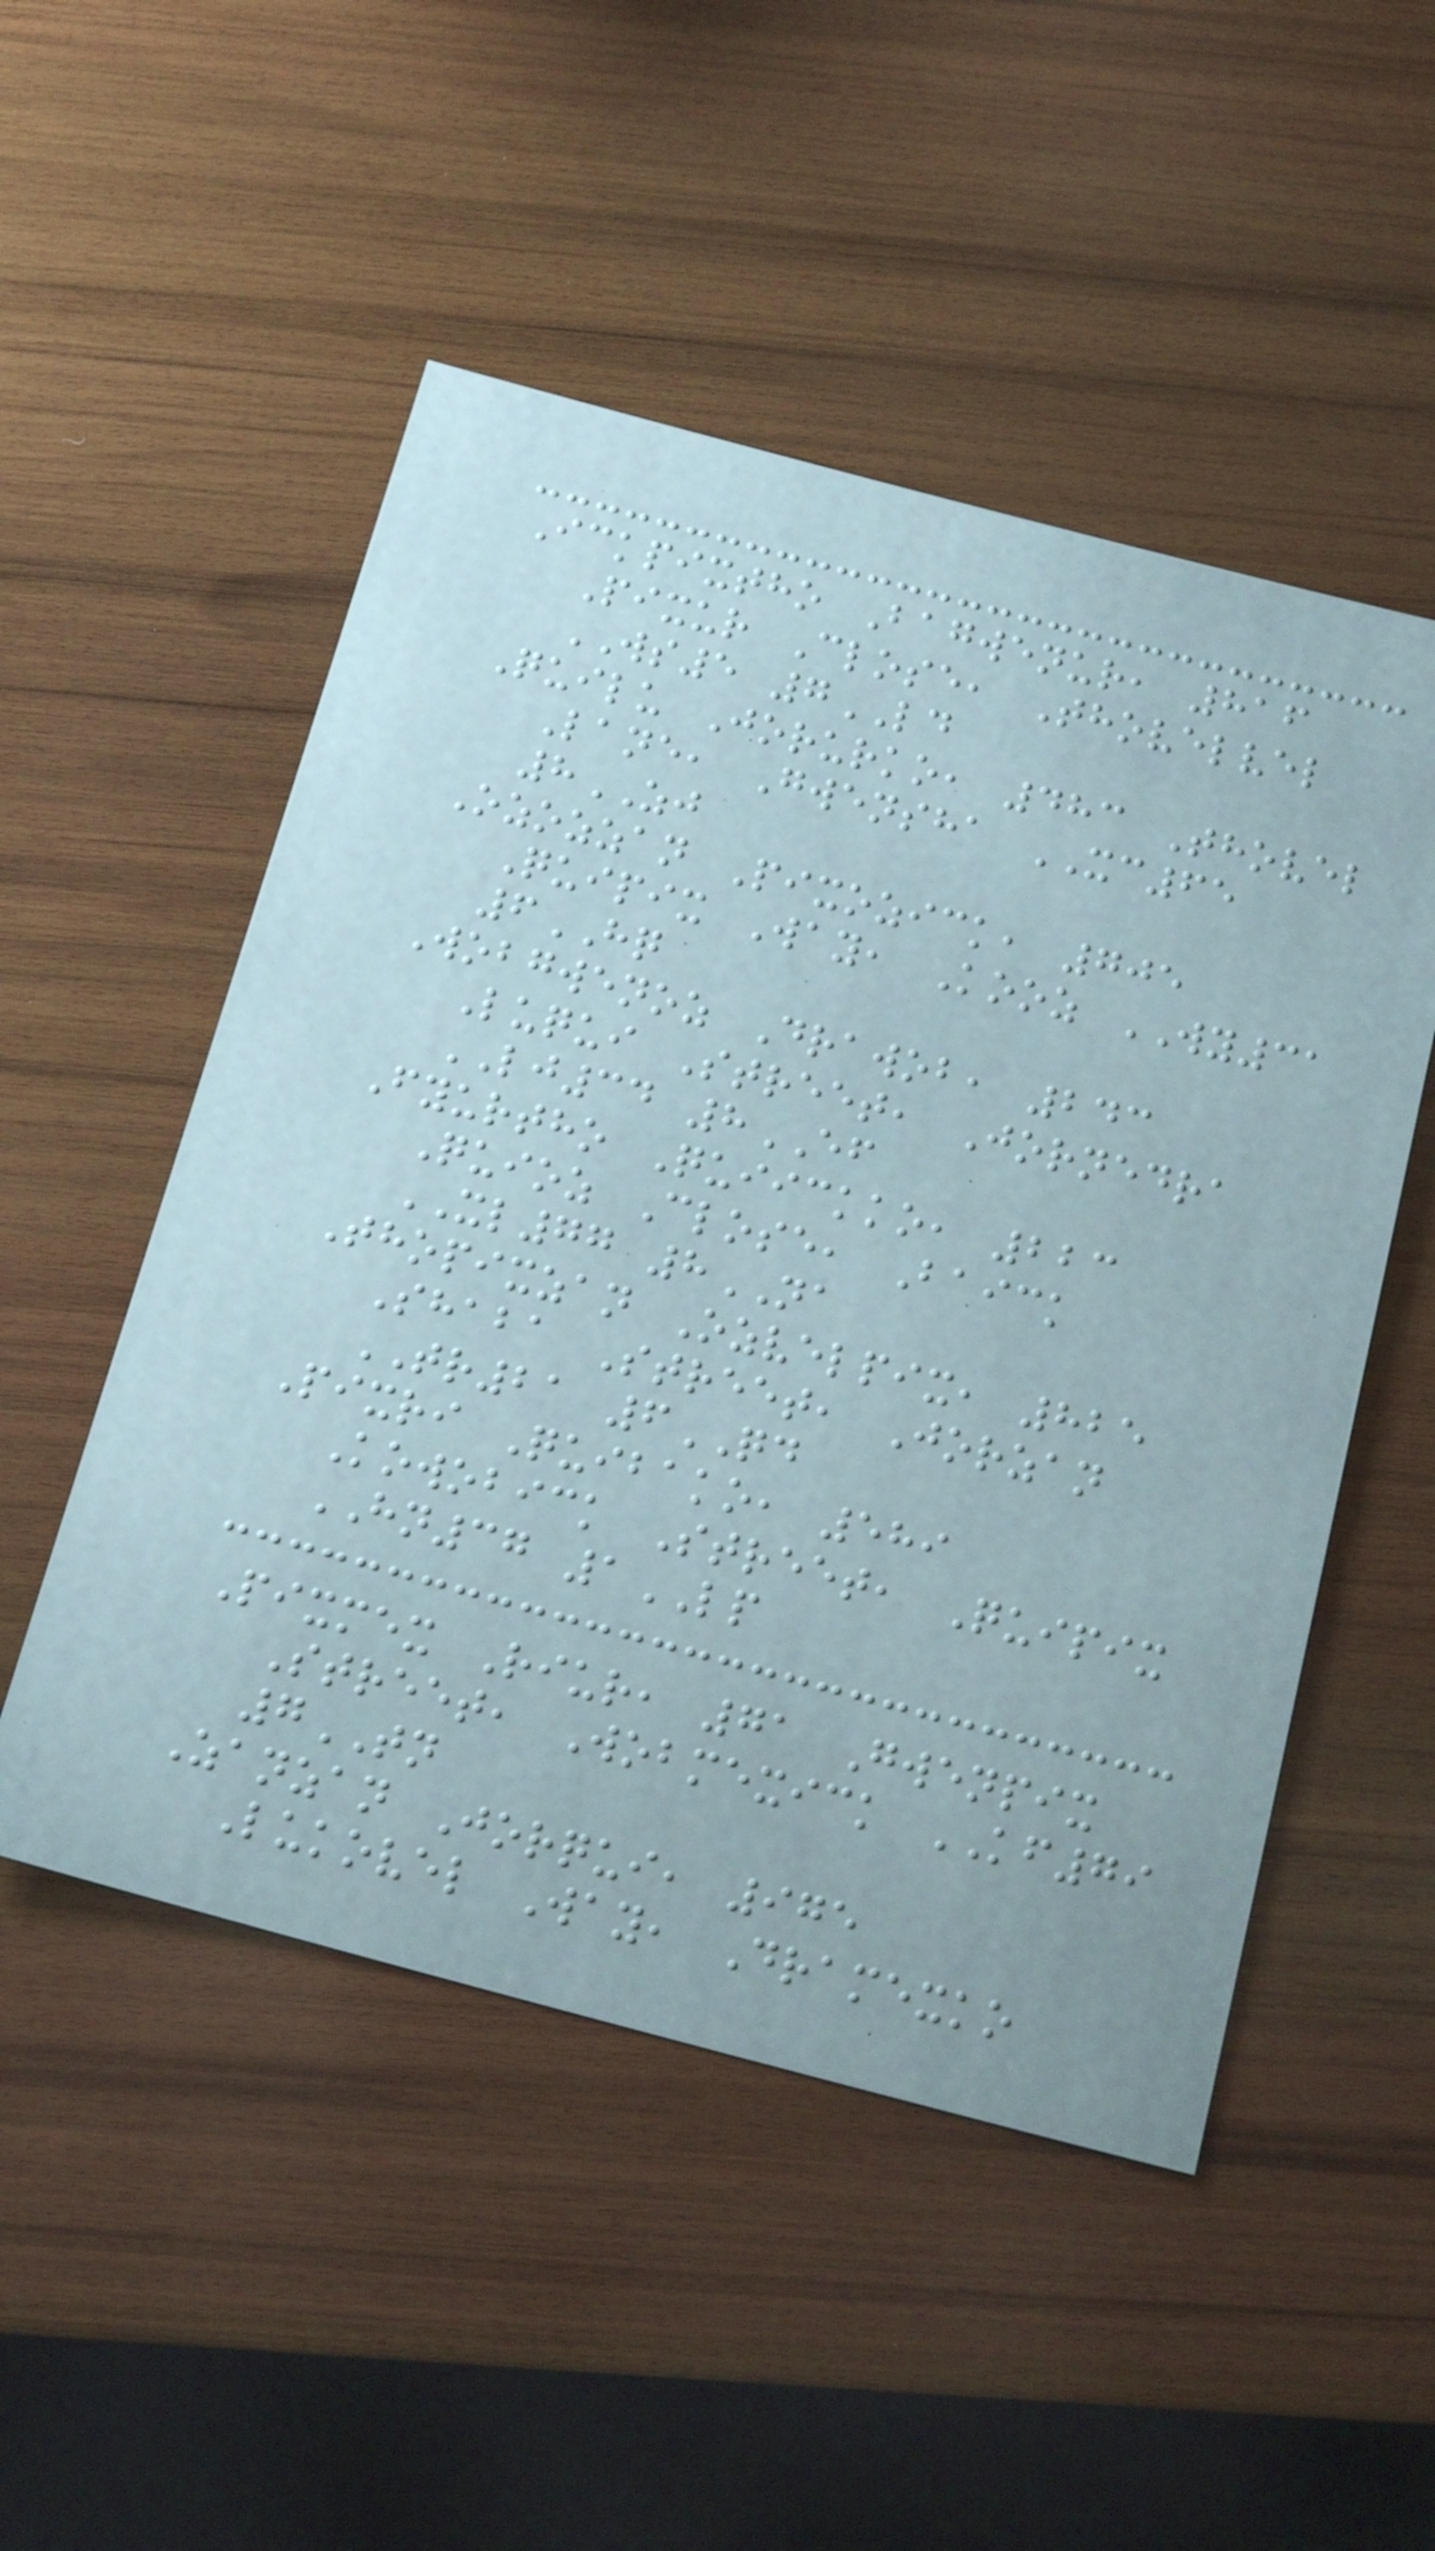Ickpixtho Bagwenur, 816
Pixur Close, Thovelvel
WS5 7LD
Quilu Jorurko, 483 Thovel
Lane, Gwensha XC65
8ZJ
Ozozzan Pixozick, 705
Quipix Way, Kooz WY31
6HQ
Wobgwenoz Drawob, 243
Luqui Street, Jornedra
LJ34 8EF
Fyurtho Quiickko, 223
Quioz Close, Baick
XL77 8NA
Thopixzan Ozvelpix, 825
Shaba Street, Jorzan
TR21 6QD
Pixri Quibako, 589
Kowobick Street, Quipix
HN37 1LP
Pixmex Riur, 71 Gwenpix
Street, Wobmexick KF79
7TN
Zanzan Jorqui, 975
Lukovel Way, Dramexko
